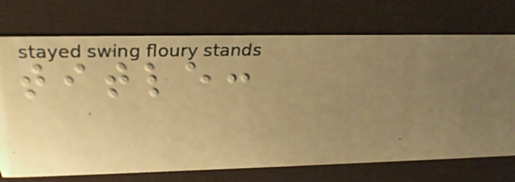title:
